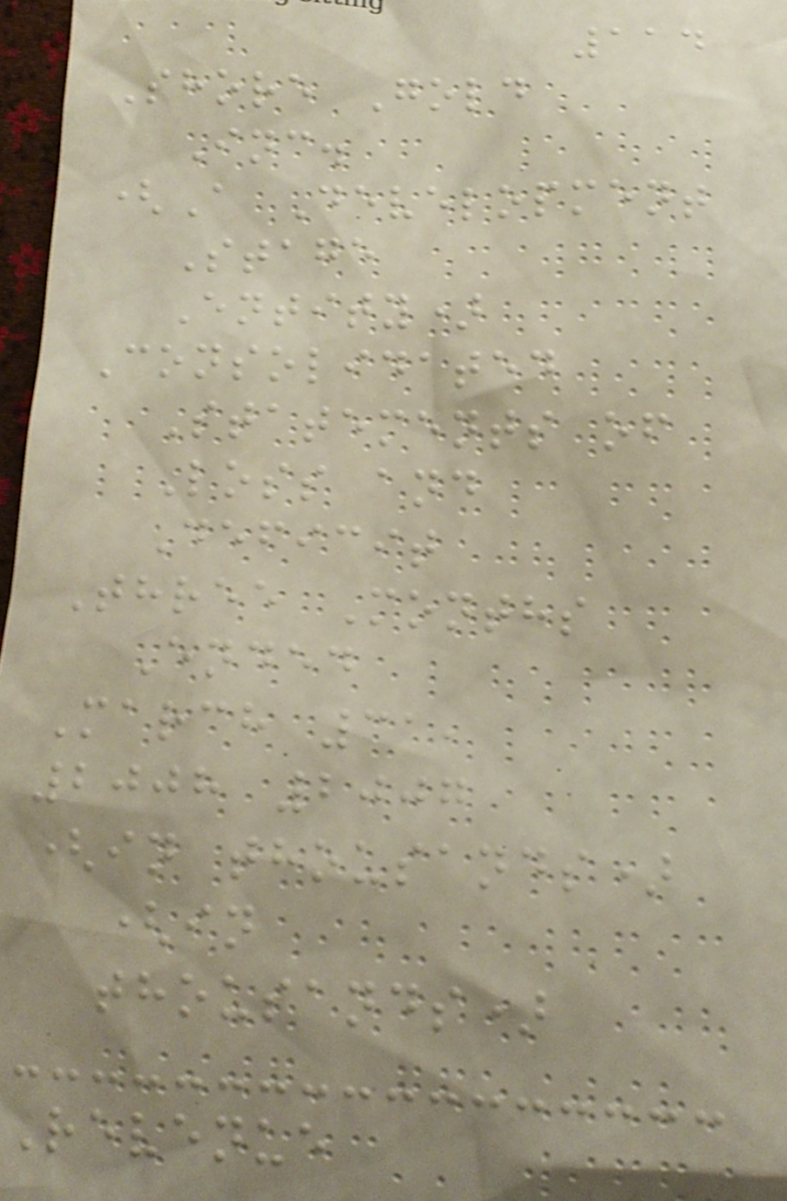114
Shore Gold
Inc.
(A Development
Stage
Entity)
Consolidated
Statements of
Loss and
Deficit
Three Months
Ended
March 31,
2008 2007
(in thousands)
(in
thousands)
Revenue
